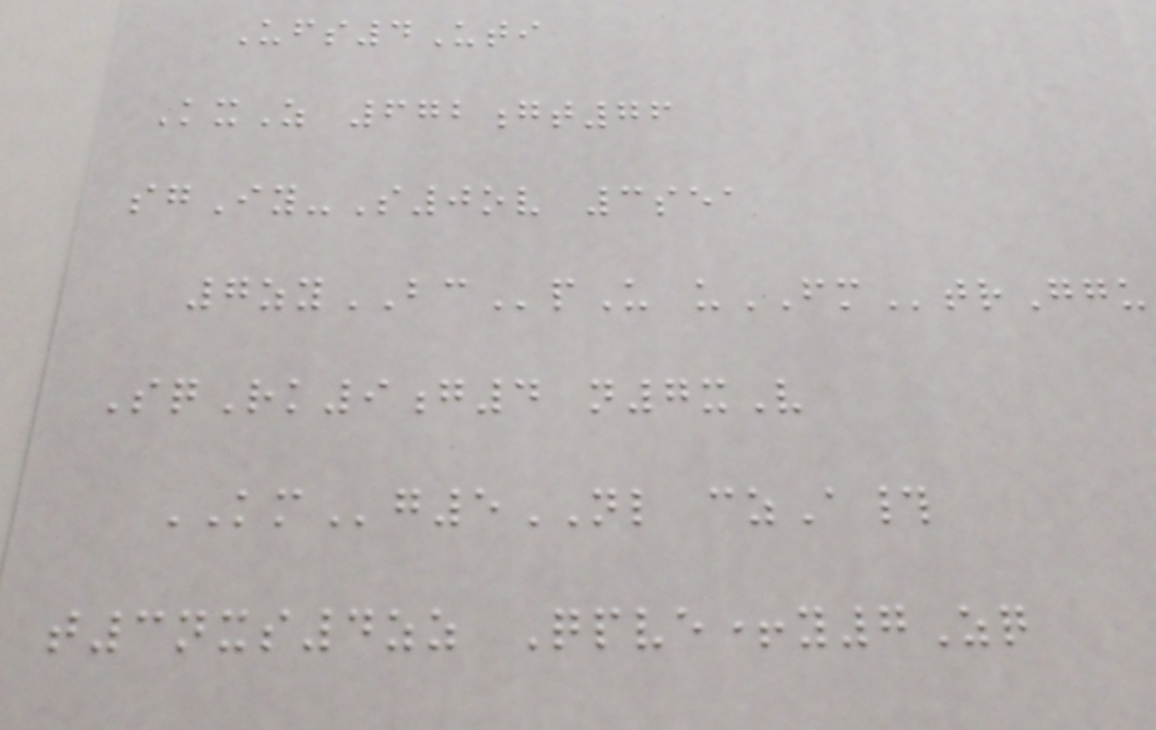Ufs4Uti
KxZ 672gt76
sgIy-S0ov 3sea
7zyBCpU uFMtrGgu
SqRk9g4 n7xV
KMg5NL czA#
t3nxs4zz Qpve+y7Zq
